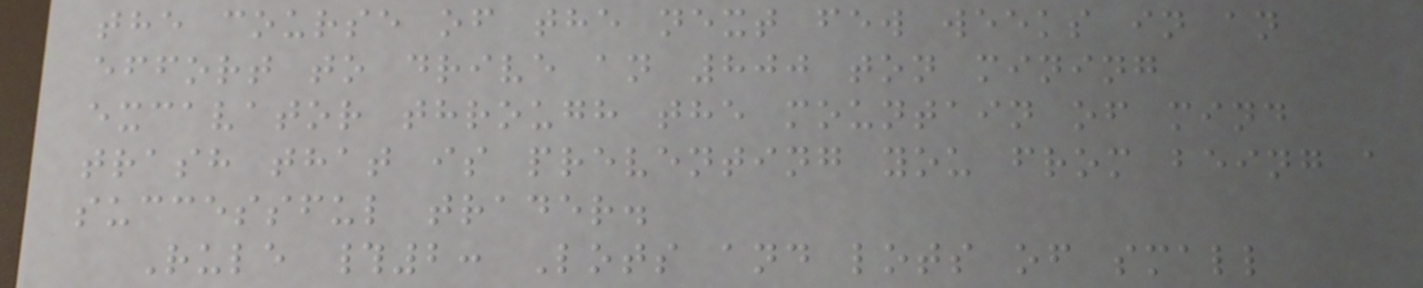the course of the next few weeks in an
effort to drive an 800 ton mining
excavator through the mountain of mind
trash that is preventing you from being a
successful trader.
Rule #2: Lots and lots of small
